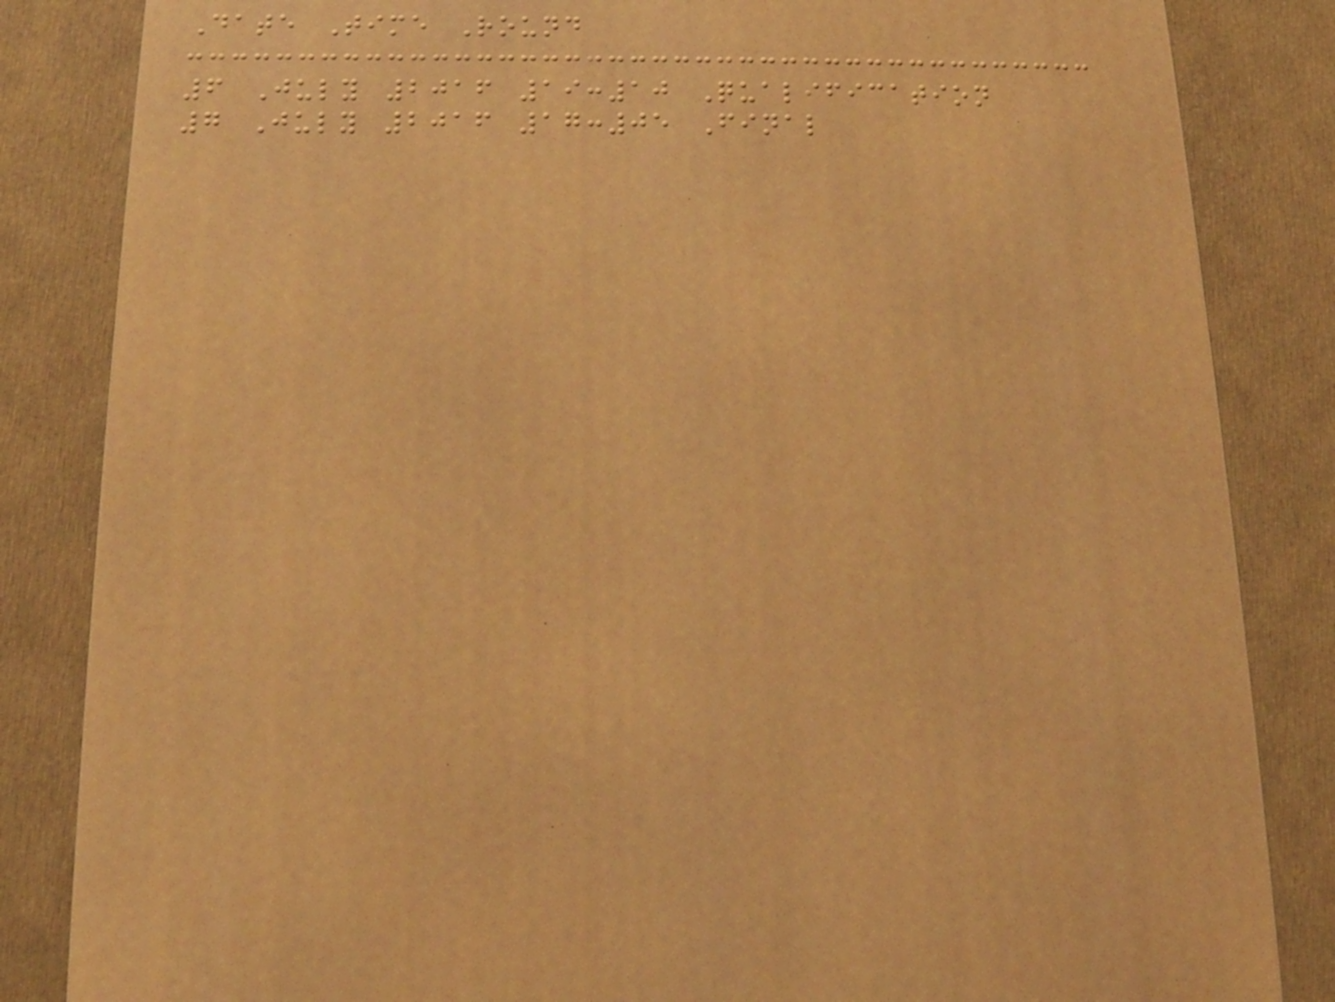Date Time Round
6 July 2016 19:10 Qualification
7 July 2016 17:05 Final
